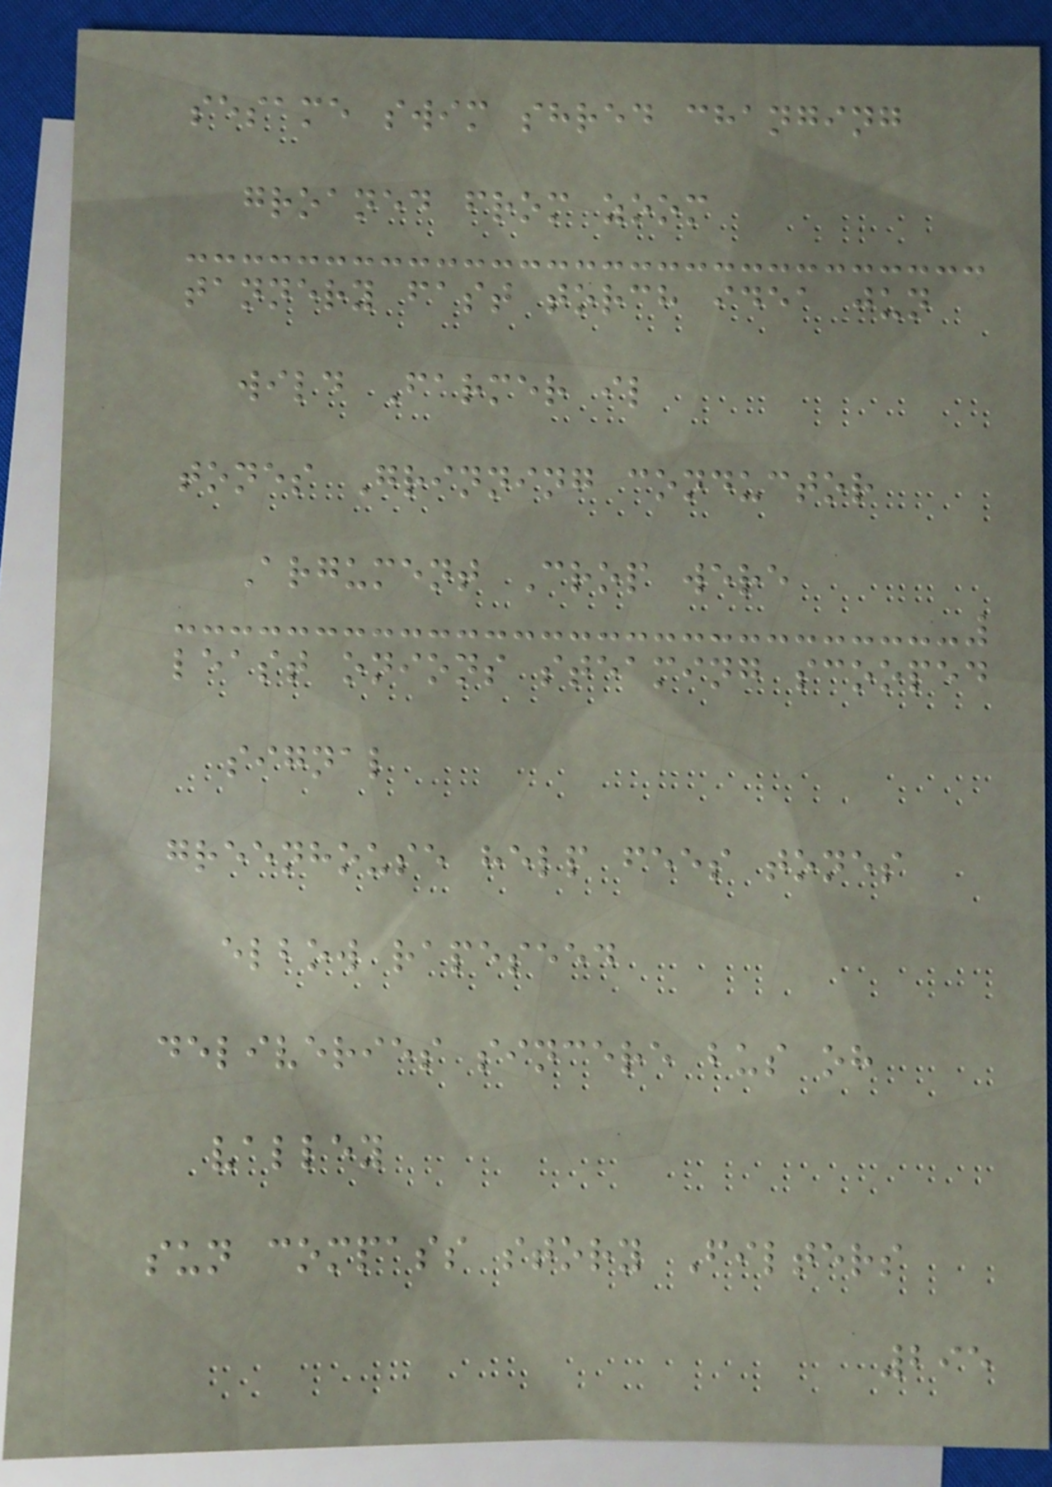sesame swim shred changing
groaned from zoom
tannery fast torch idea jun
wild Farmer il
tones Grinning conductor
Argument Crop were
least onions steaming scooped
signal
greenhouse help fees tones
elbow rapeseed
deliveries sincere bus oh
valley
sun compass story Filters
295
